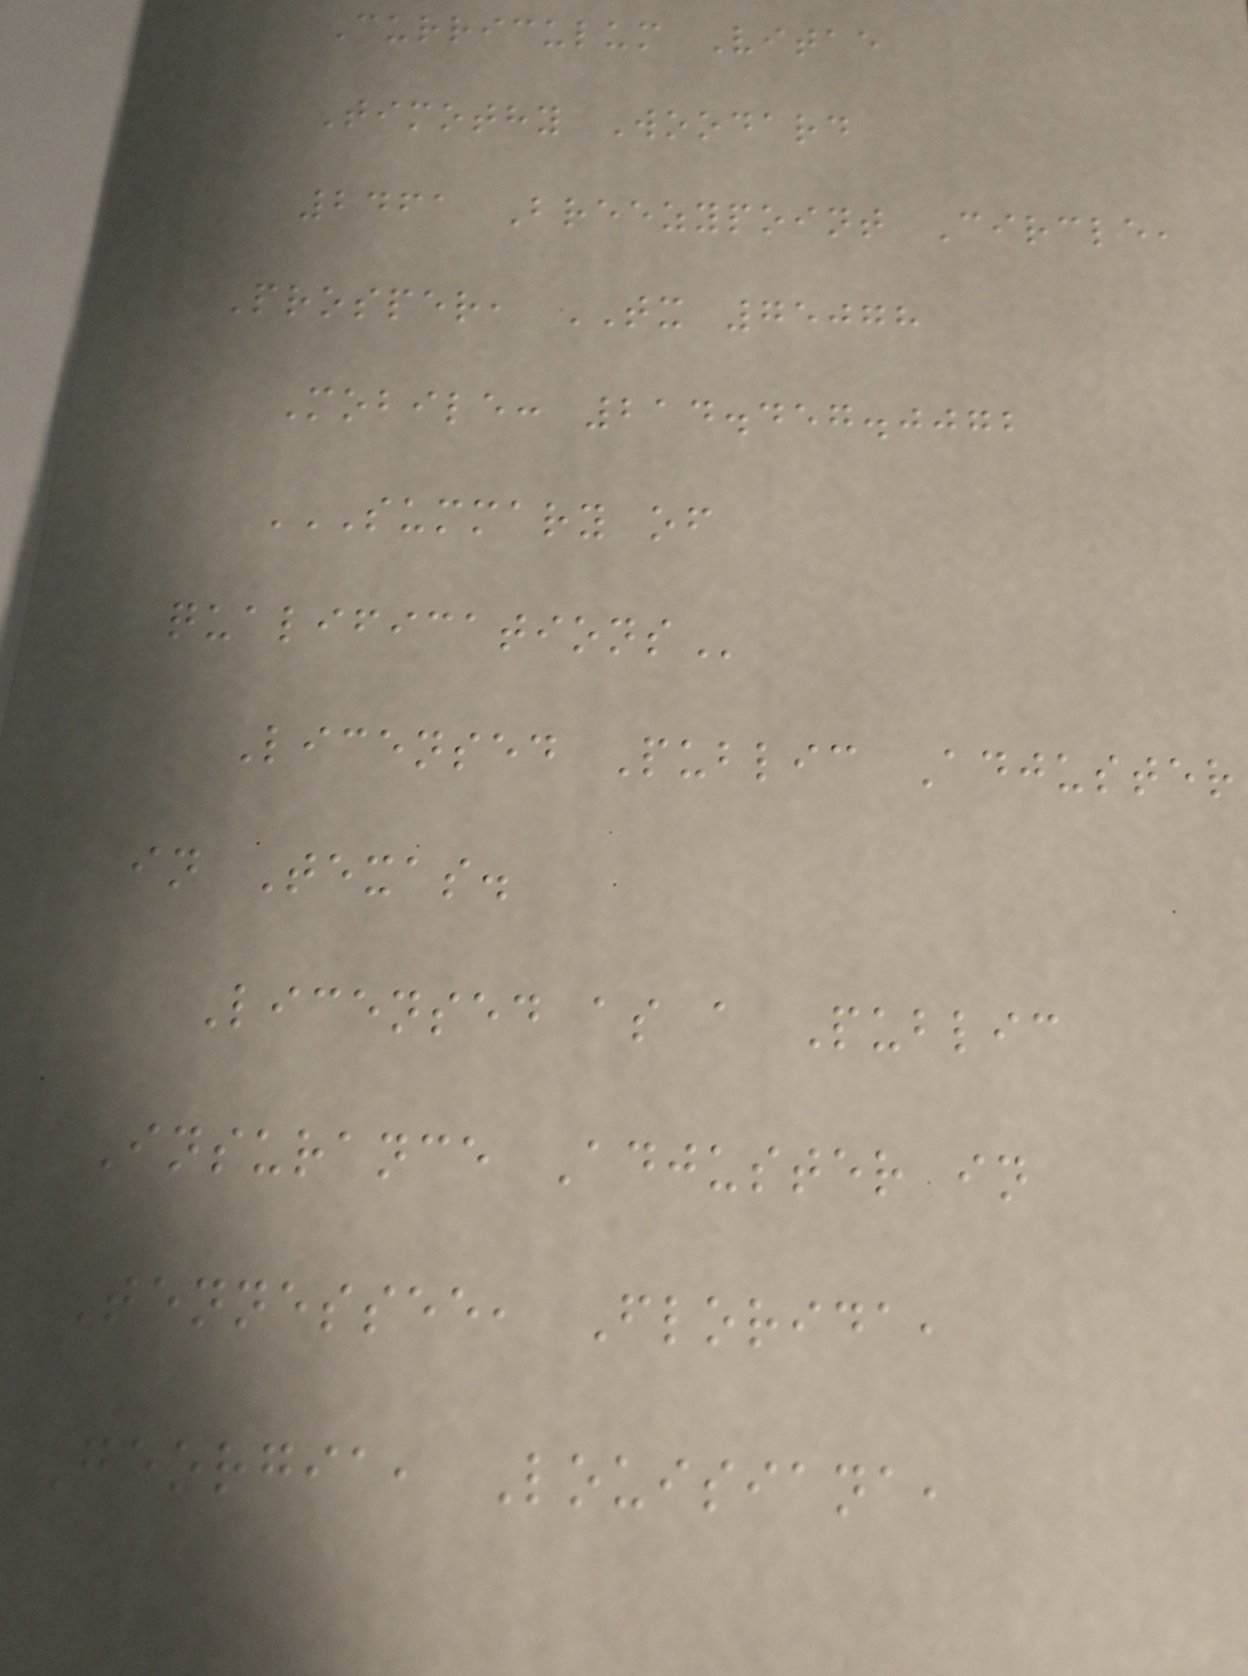Curriculum Vitae
Timothy Woodard
2461 Breezypoint Circle,
Prosper, TX 75078
Mobile: 214.457.0072
SUMMARY OF
QUALIFICATIONS
Licensed Public Adjuster
in Texas.
Licensed as a Public
Insurance Adjuster in
Tennessee, Florida,
Georgia, Louisiana,
